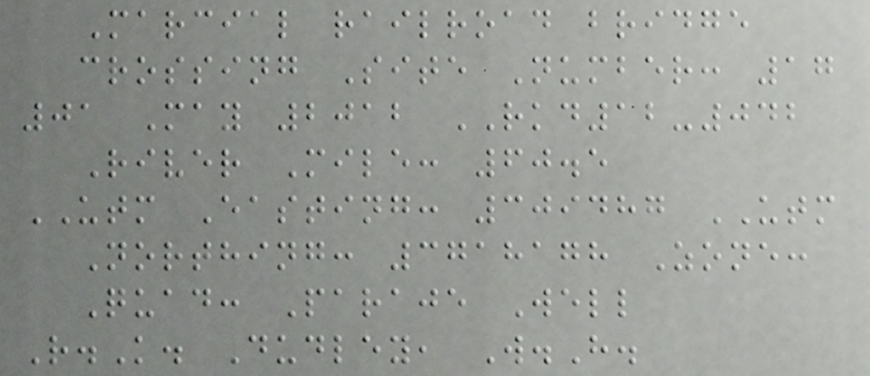Marcial railroad bridge
crossing Site Number: 17
01 May 2012 RKD12-042
River Mile: 60.5
UTM Easting: 309487 UTM
Northing: 3718178 Zone:
Quad: Paraje Well
R.K. Dudley, W.H.
